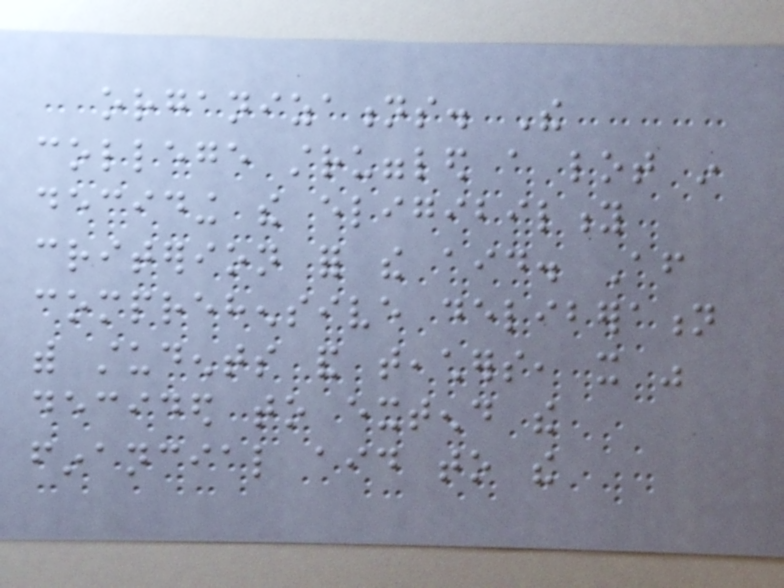organizations. The
college struggled a lot in
deciding the eligibility
criterion for the aid. After
comprehensive deliberation
with students and teachers, it was
decided to extend the
financial aid to the
